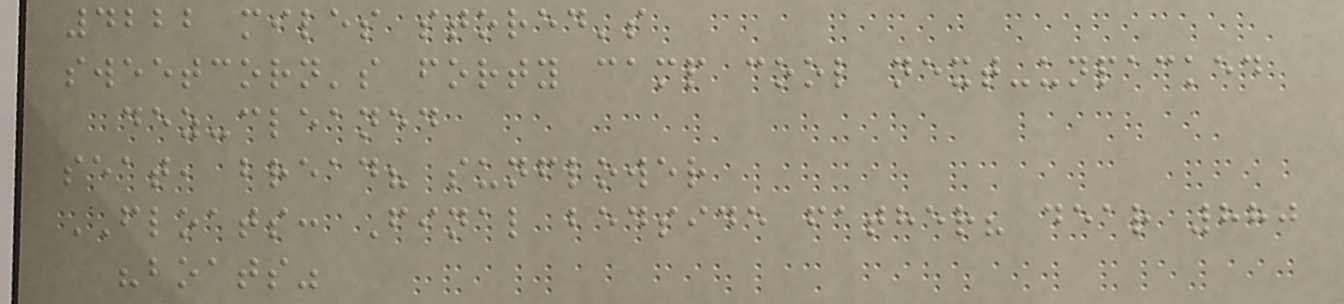4222 miles stored's
sweetcorn's forty camp cool next-unpacked
dez-cleaned
seat, bread? sunflower
FLOATS: Final bedside father? dear 880
"boats"
